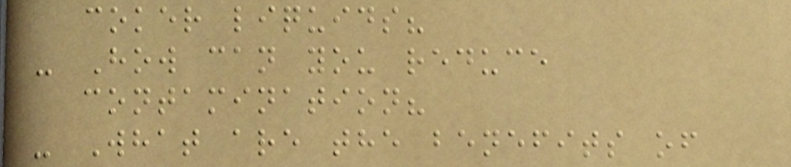coker liquids?
- How can you reduce
contamination?
- What are the benefits of
